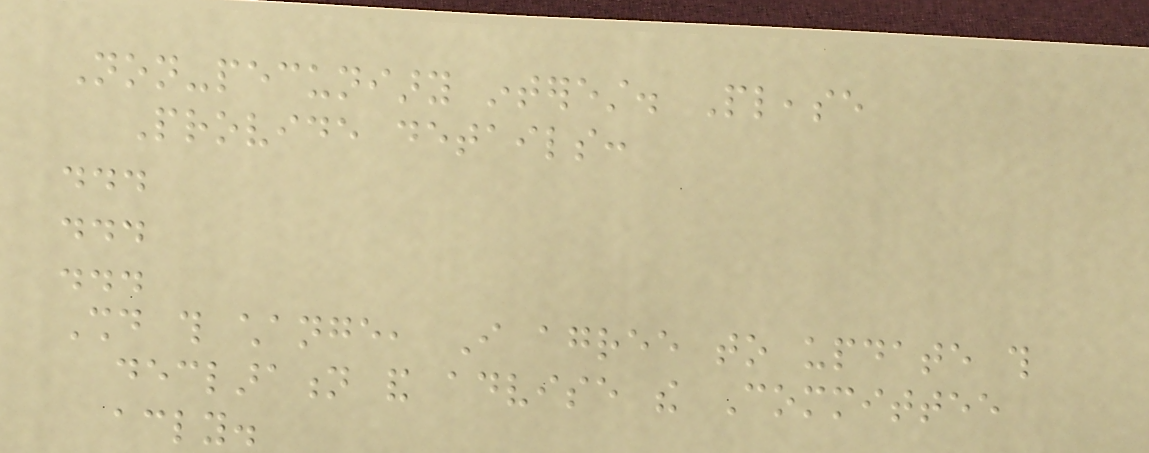Non-pecuniary interest. Please
Provide details:
...
...
...
Should this change, I agree to update this
declaration and advise the Committee
accordingly.
